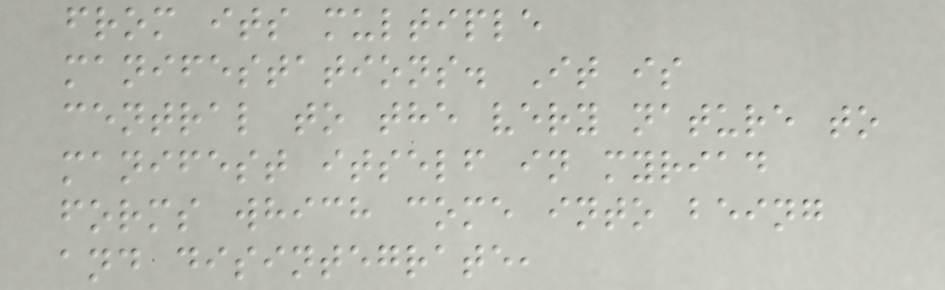from its multiple
manifestations. It is
central to the very nature to
manifest itself in myriad
forms which come into being
and disintegrate,
